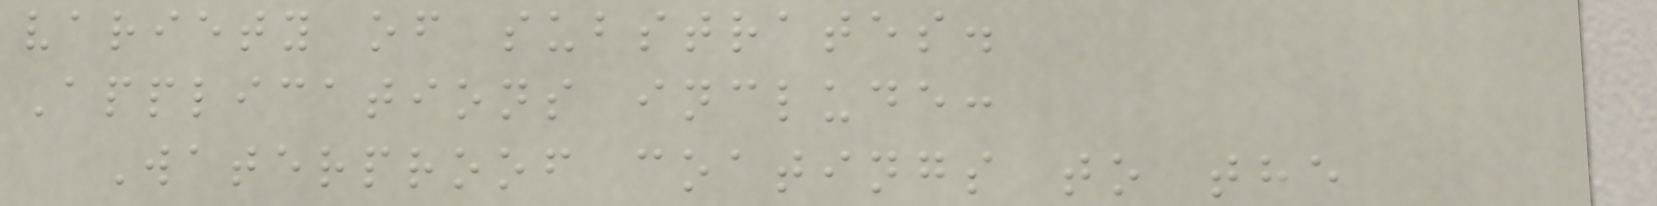variety of substrates.
Applications include:
Waterproof coatings to the
